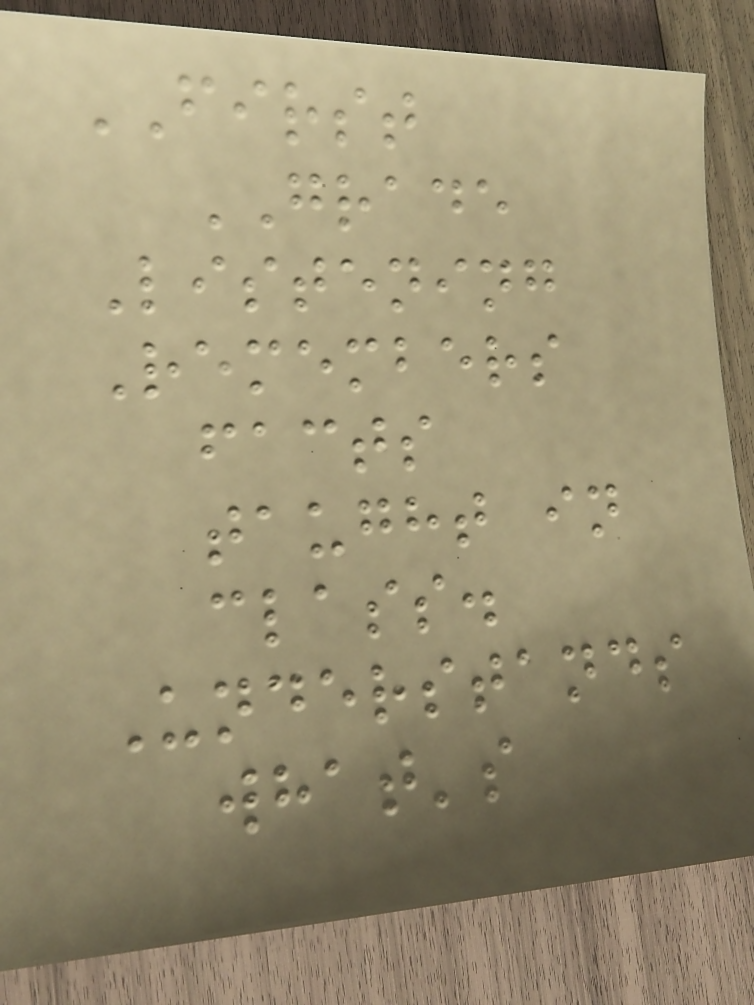FIRST
GRADE
Listening
Remembers
facts
taught in
class.
Understands
what's
